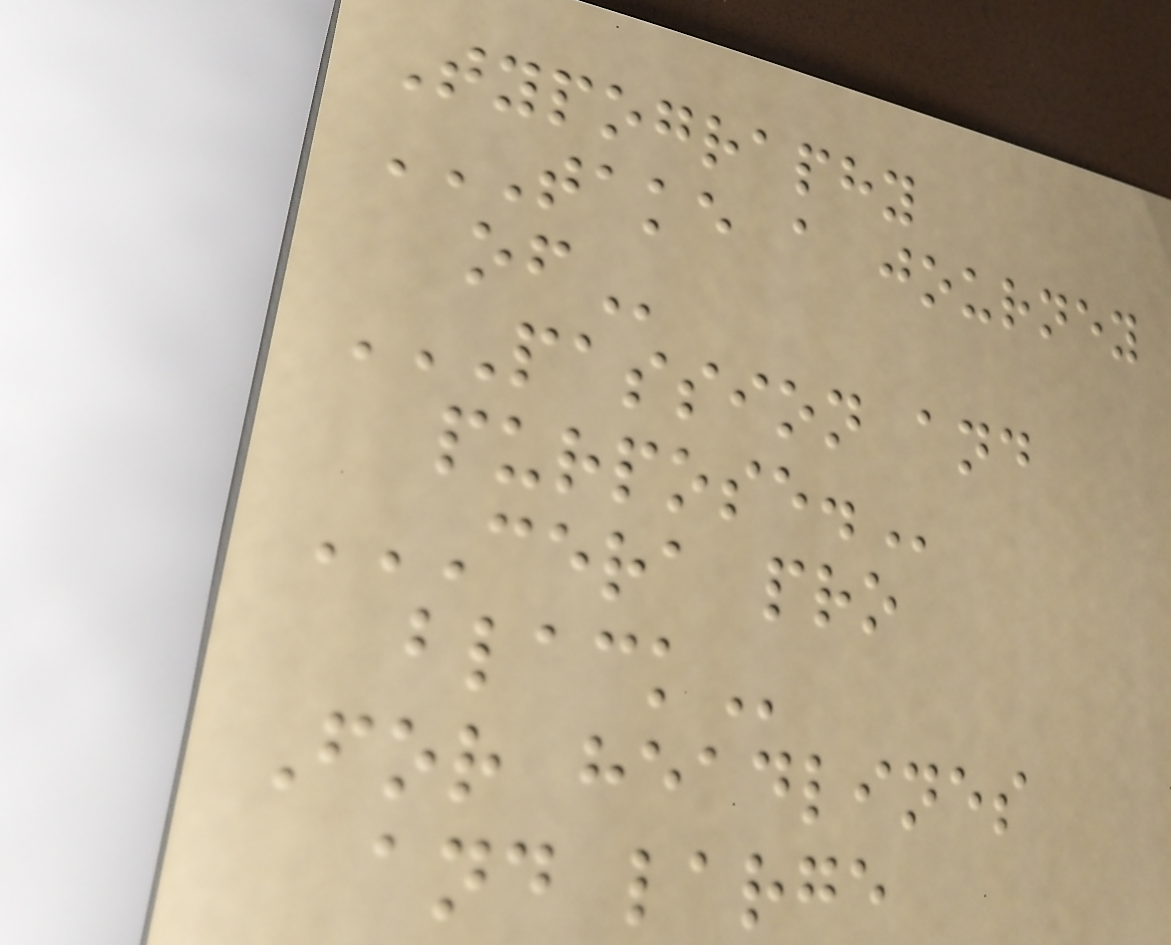Typography
TAKE A JOURNEY
OF
PASSION AND
PURPOSE.
CERA PRO
BLACK
For headlines
and large
